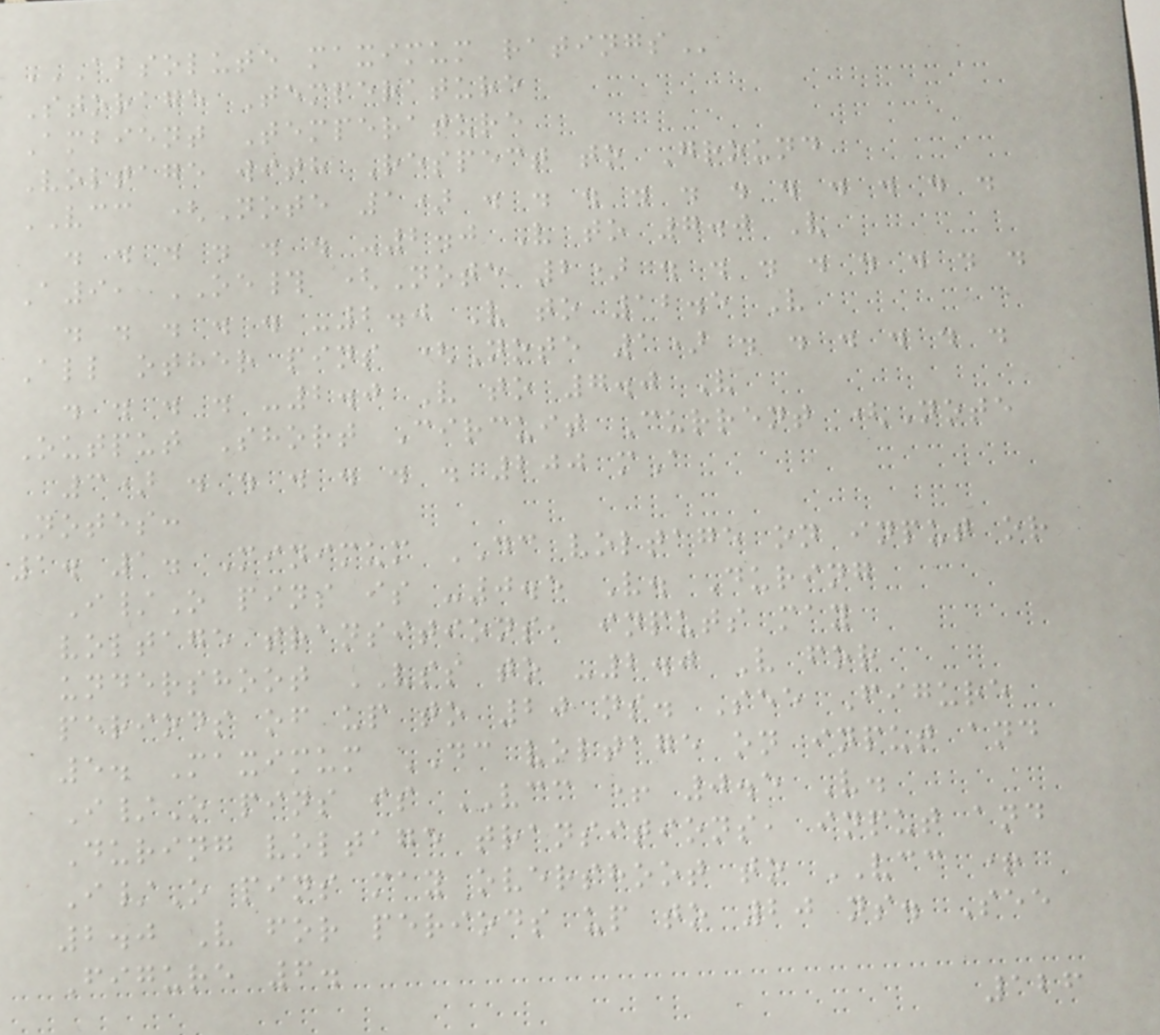ABSOLUTE MAXIMUM RATINGS
Storage Temperature
Ambient Temperature
Voltage with Respect to Ground
VCC (Note 1) . . . . . . . . . . .
. . . . . . -2.0 V to 7.0 V
A9, OE# (Note 2) . . . . . . . .
. . . . . -2.0 V to 12.5 V
All other pins (Note 1) . . . . . .
. . . . -2.0 V to 7.0 V
Output Short Circuit Current (Note
3) . . . . . . 200 mA
Notes:
1. 1. Minimum DC voltage on input or
I/O pins is -0.5 V. During
voltage transitions, inputs may
undershoot VSS to -2.0 V for
periods of up to 20 ns. See Figure
5. Maximum DC voltage on input and
I/O pins is VCC + 0.5 V.
During voltage transitions, input and
I/O pins may overshoot to VCC +
2.0 V for periods up to 20 ns. See
Figure 6.
126
